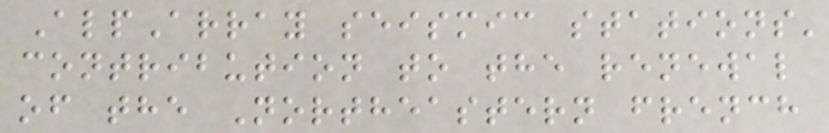AlpArray seismic stations'
contribution to the renewal
of the Northeastern french
